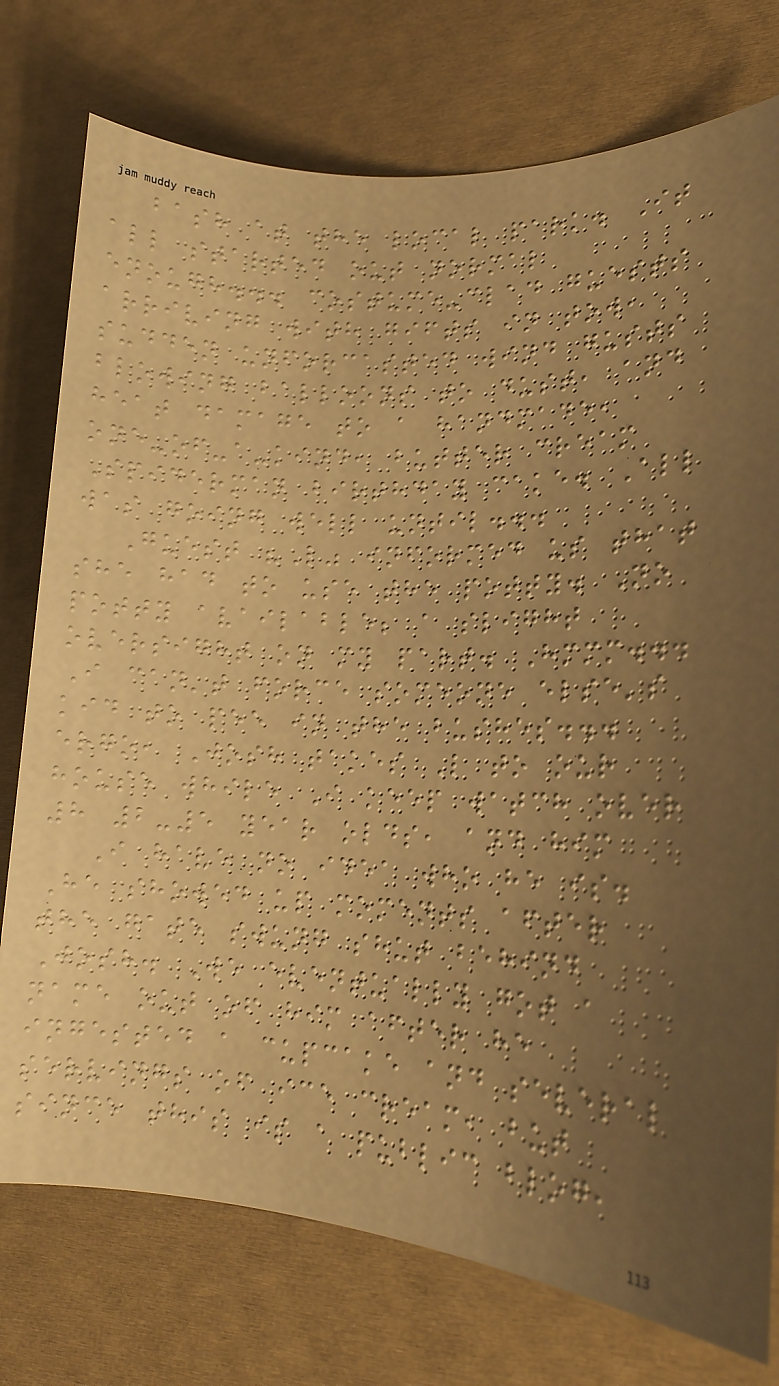bash at the local park. It
all started out normal
enough... costume-clad guests
arriving with gifts in tow,
sudden unforcasted wind gusts
blowing balloons to dust, and
heat damage to a handmade,
one-of-a-kind, butter cream
Spiderman birthday cake. All
was going well until...
Guest "L" informed us that
she had to use the potty. No
potty available; a slight
oversight on my part. Hmmm...
I can't force someone else's
kid to pee in the bushes...
ergo, Josh takes L to our
house while I keep watch over
8 2-5 year olds, and him
I have no idea who he is.
He showed up moments after
the gate swung shut behind
Josh. We eventually got a
name out of him after he
ingested a cupcake and several
servings of ice cream, but
since this is a public blog,
